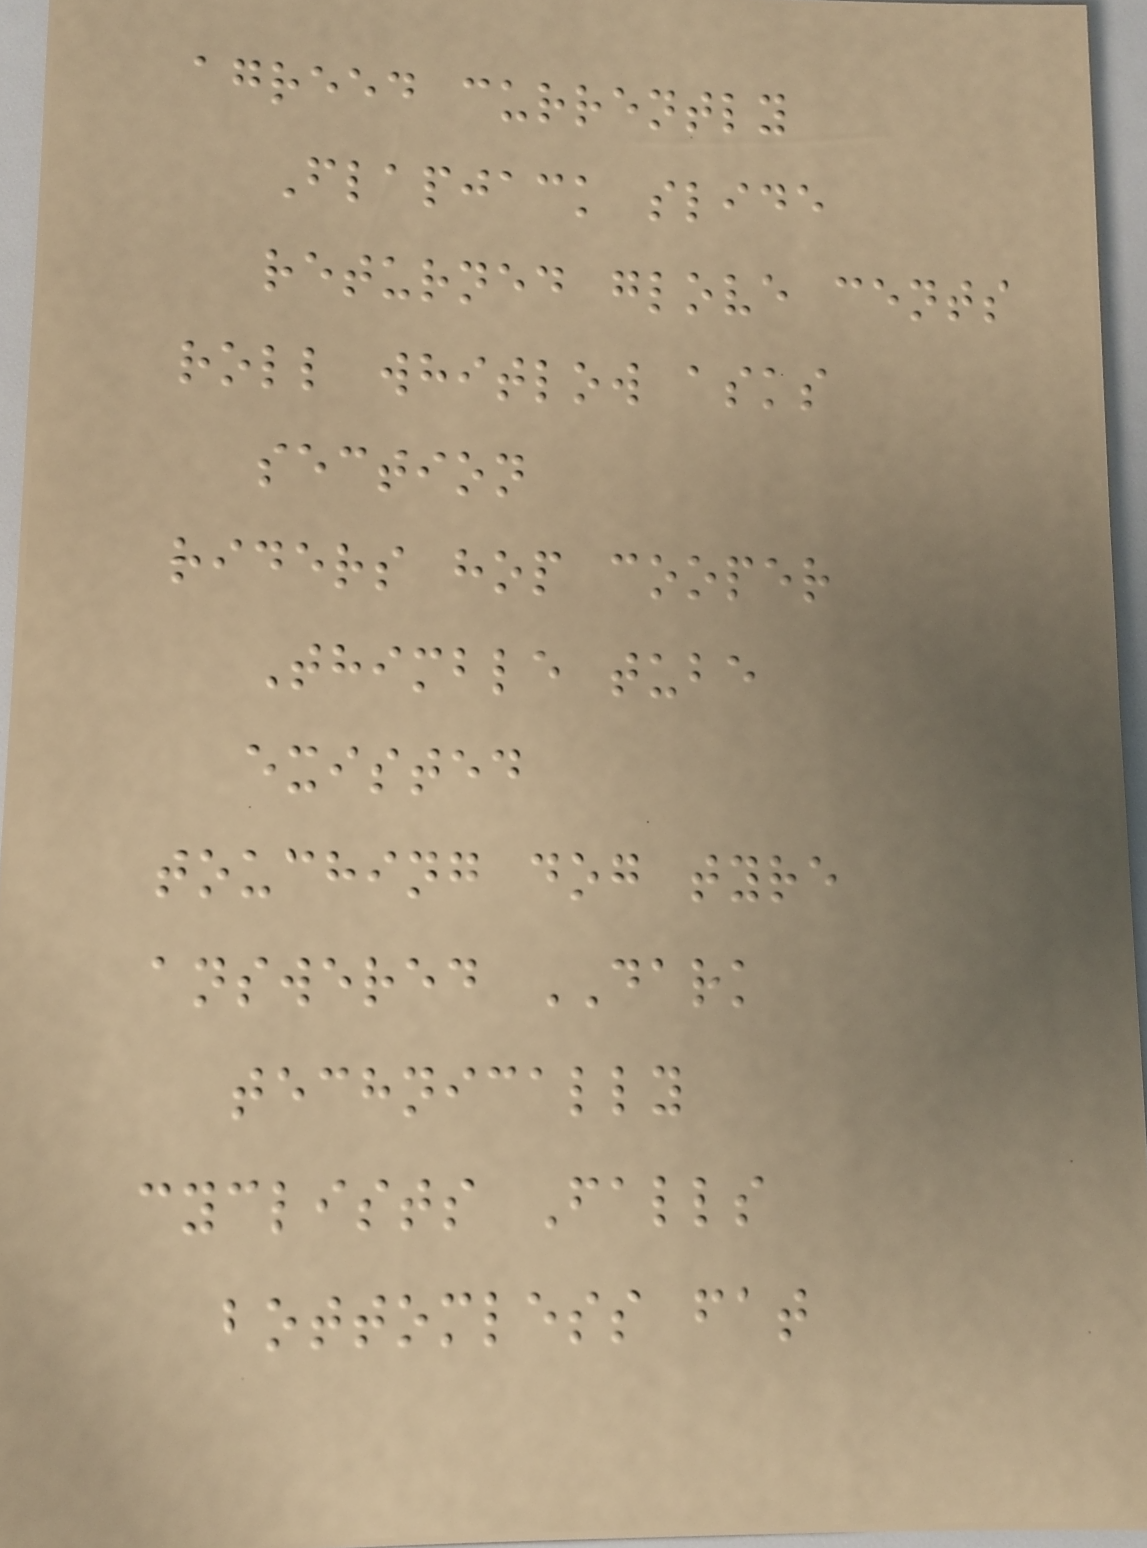agreed currently
Flapjack slide
returned glove cents
roll whitlow asks
section
riders hop cooper
Thimble tube
existed
touching dog tyre
answered DARK
technically
cyclists Falls
bottomless fat
